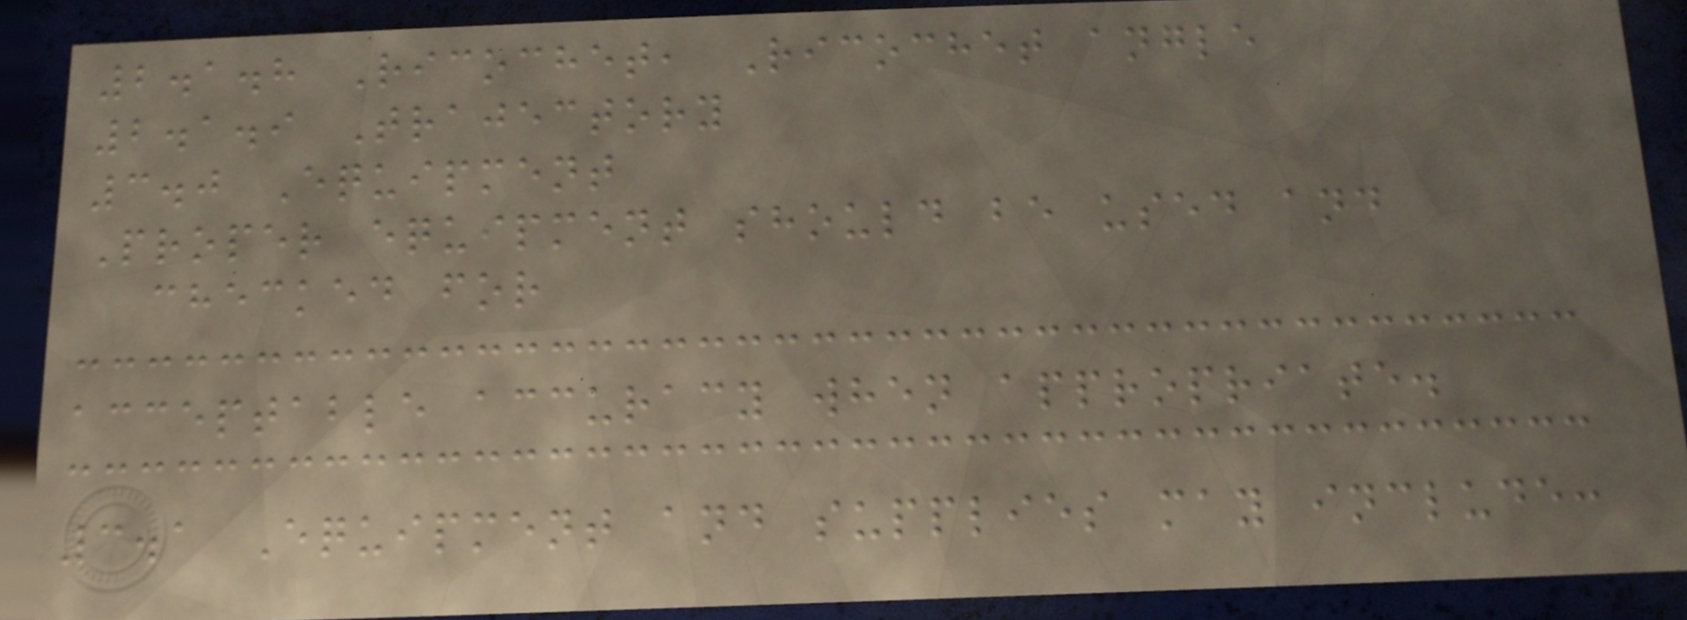2.1.8 Ricochet, Ricochet angle
2.1.9 Trajectory
3.0 Equipment
Proper equipment should be used and
checked for
acceptable accuracy when appropriate.
3.1 Equipment and supplies may include:
